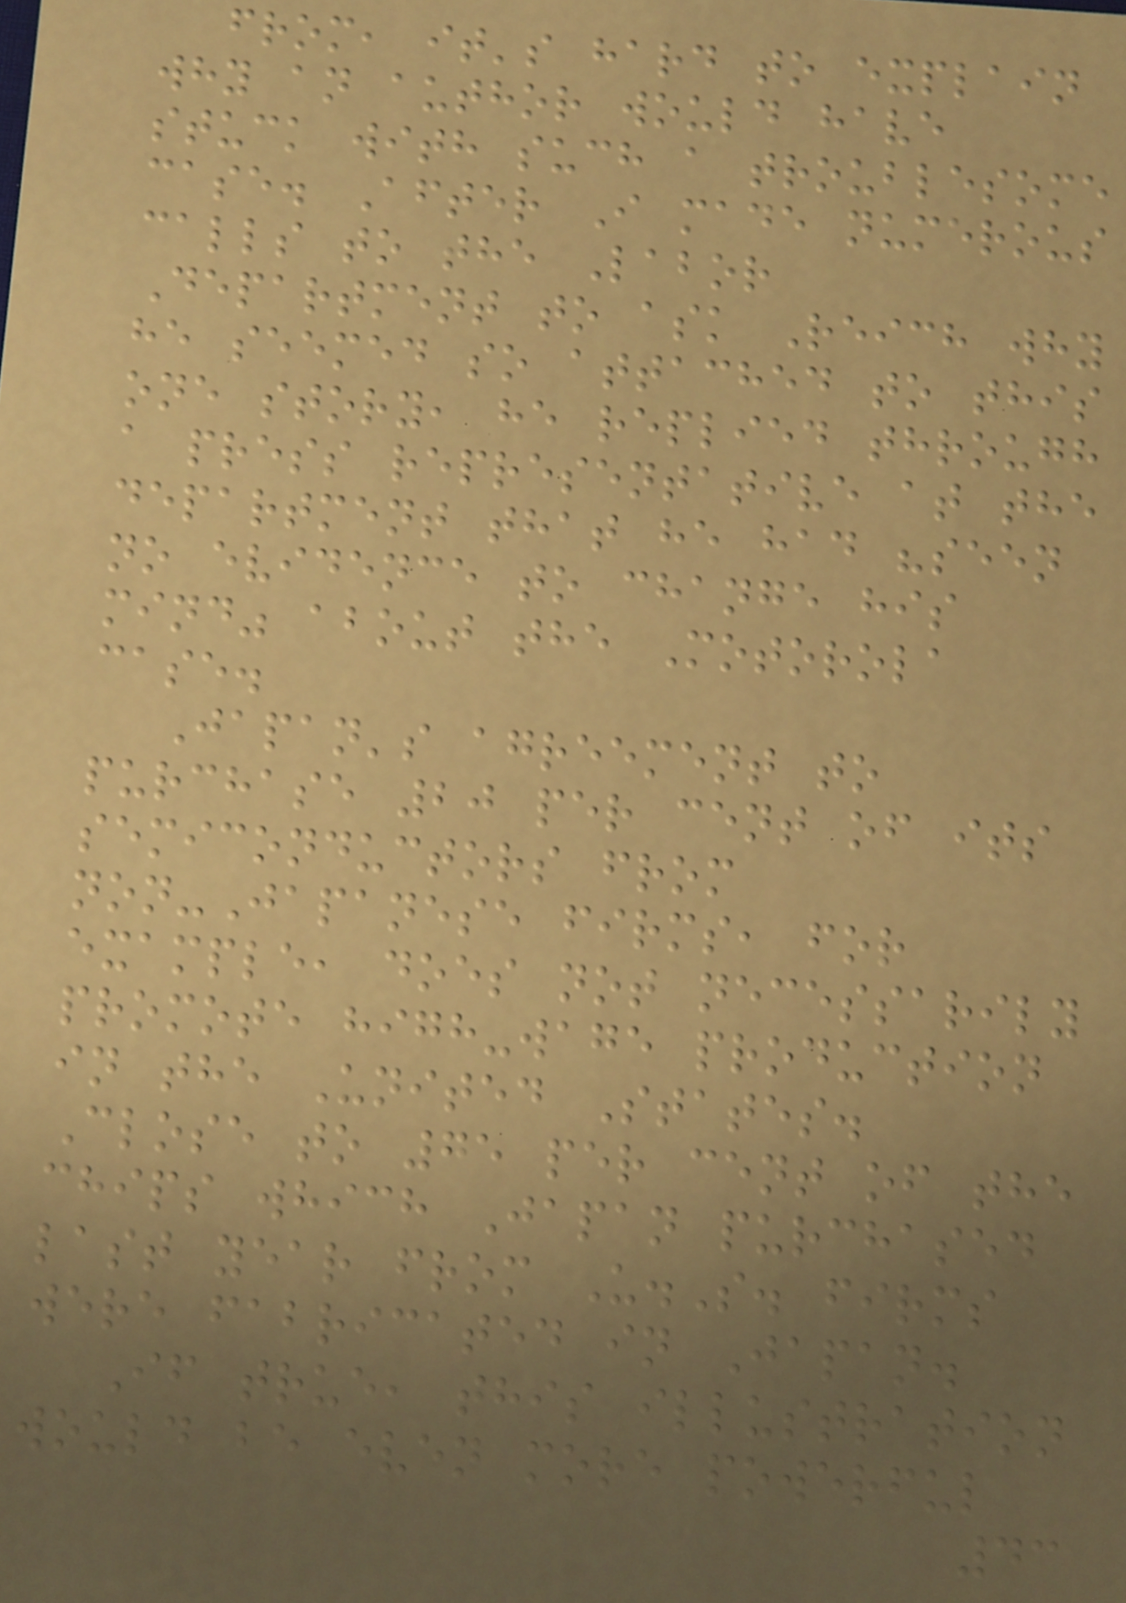from, it's hard to explain
why an author would have
stuck with such a troublesome
case. After I made numerous
calls to the Labor
Department to ask Reich why
he seemed so attached to this
one story, he replied through
a press representative at the
department that he had "seen
no evidence to change his
mind" about the Motorola
case.
Japan's agreement to
purchase 20 per cent of its
semiconductors from
non-Japanese firms, for
example, does not necessarily
promote high-wage production
in the United States.
Close to 75 per cent of the
chips which Japan purchased
last year from U.S. firms
were fabricated in Japan.
If true, this illustration
would be even more powerful
43
